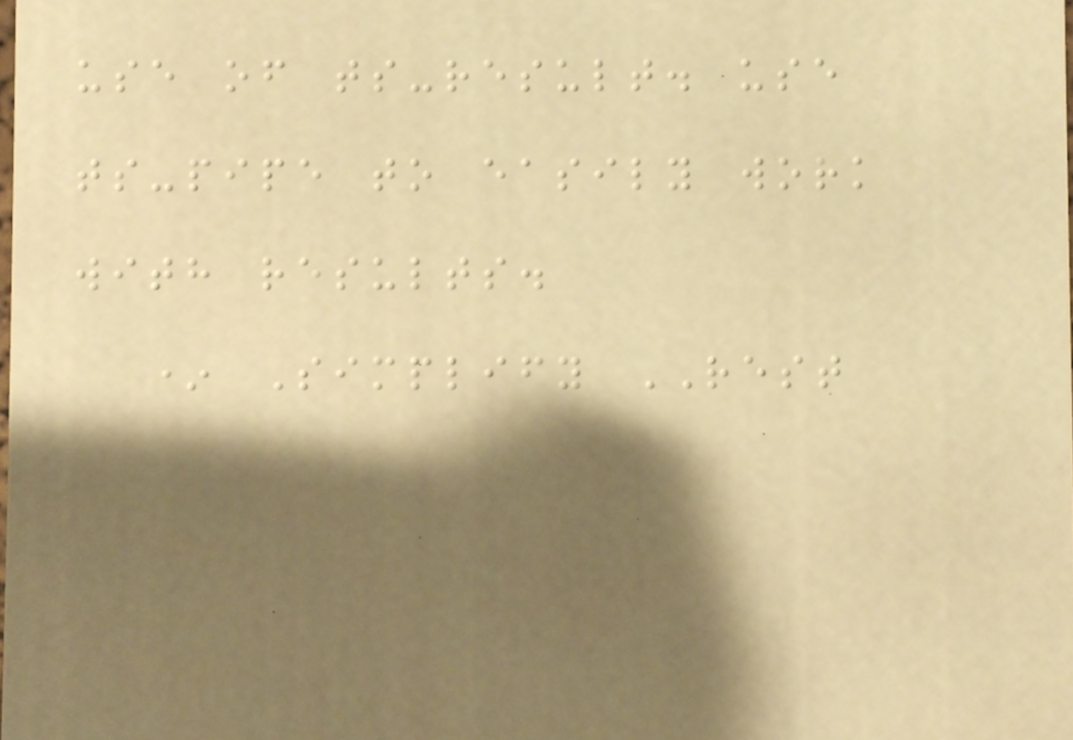use of ts-result. use
ts-pipe to easily work
with results.
* Simplify REST
